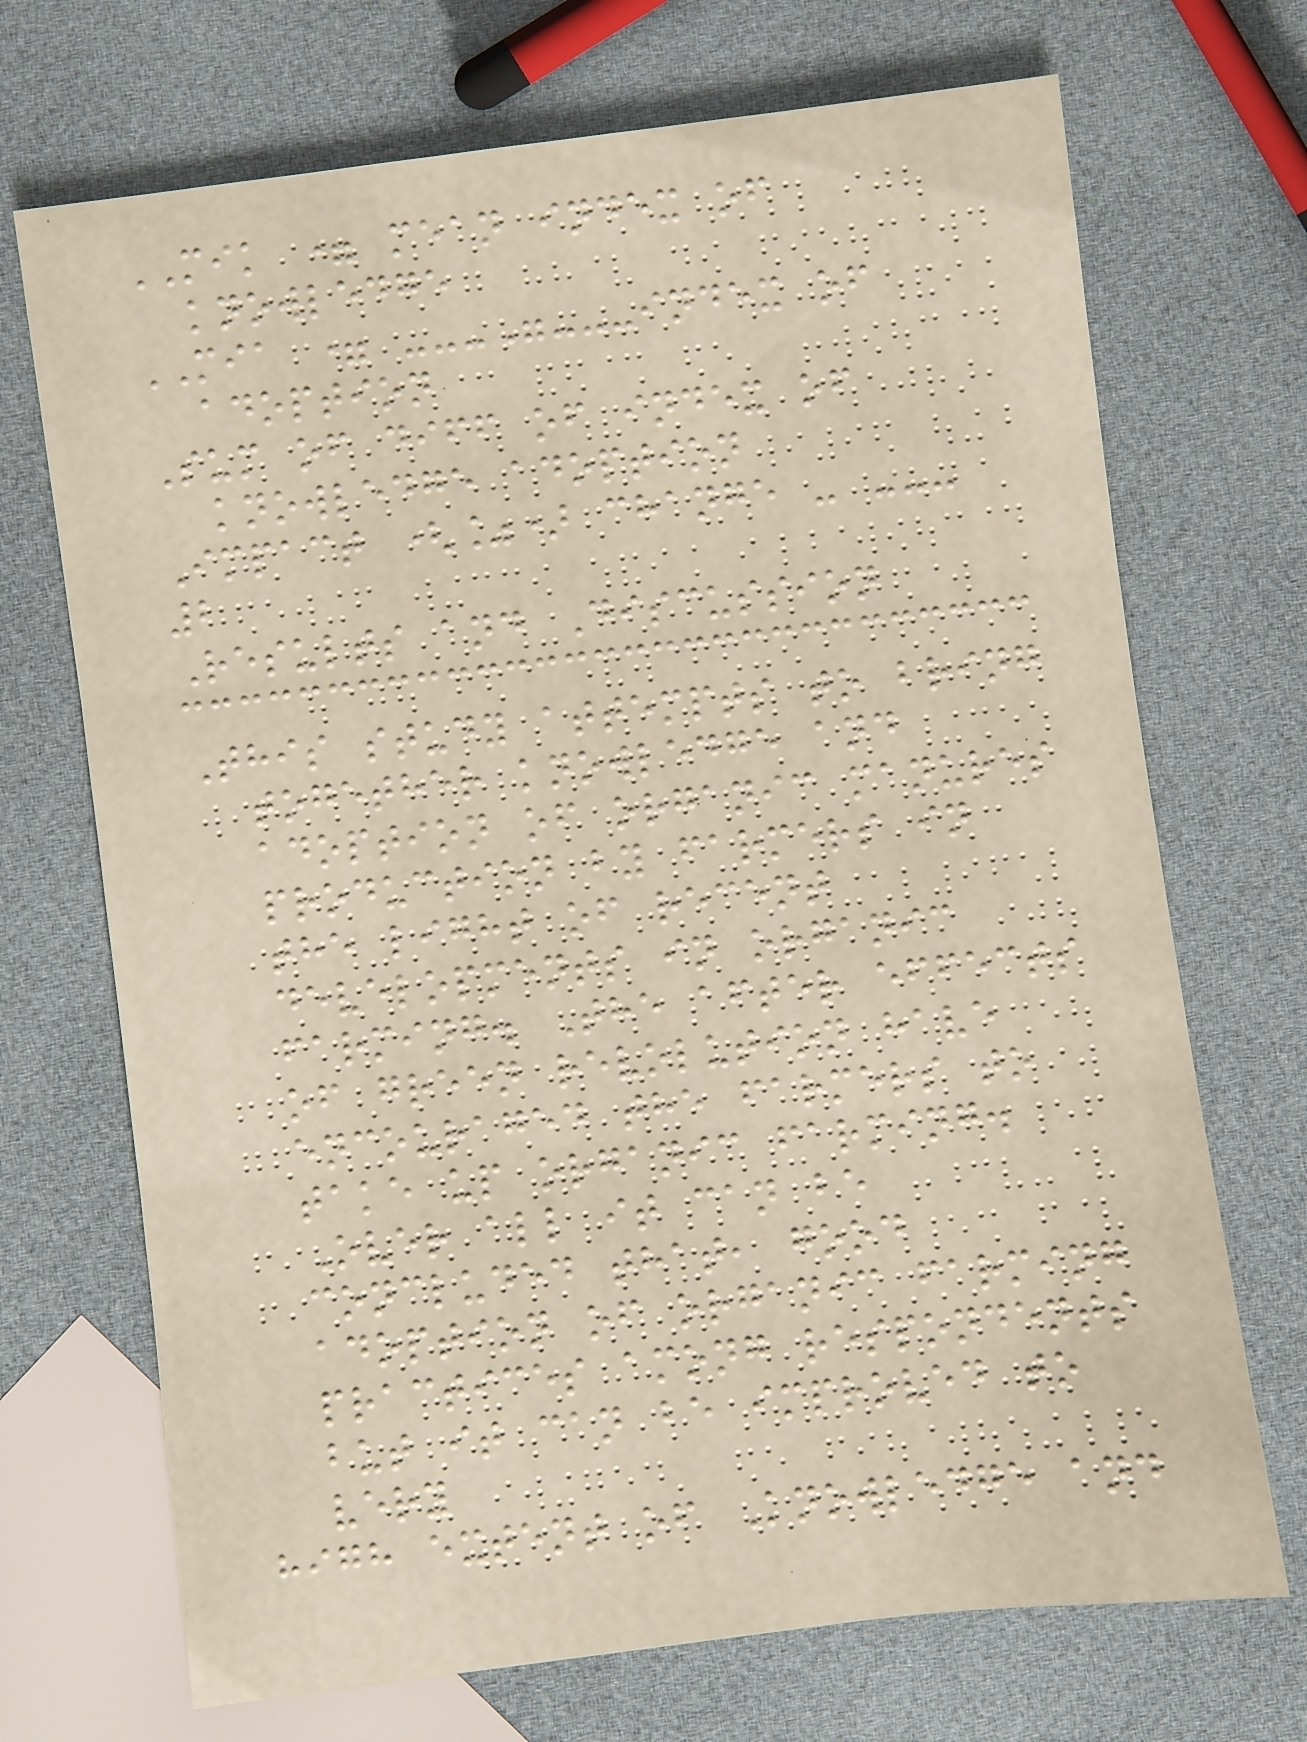MIK = mean index of
knowledge
MIA = ---"---index of
adoption
Sum of diff of index of
knowledge adoption
Impact (%) change - ---
2
Results and Discussion
This study attempts to bring
together knowledge and
adoption of organic manures
production by farmers in
the light of recent
developments in organic
farming. The after effects
of green revolution have
encouraged the farmers to
take up organic farming.
Over all it can be
concluded that, good
adoption of organic farming
practices among respondents
but it can be improved to
very
high extent of Knowledge and
